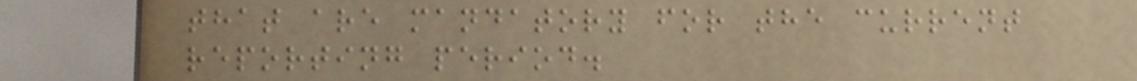that are mandatory for the current
reporting period.
